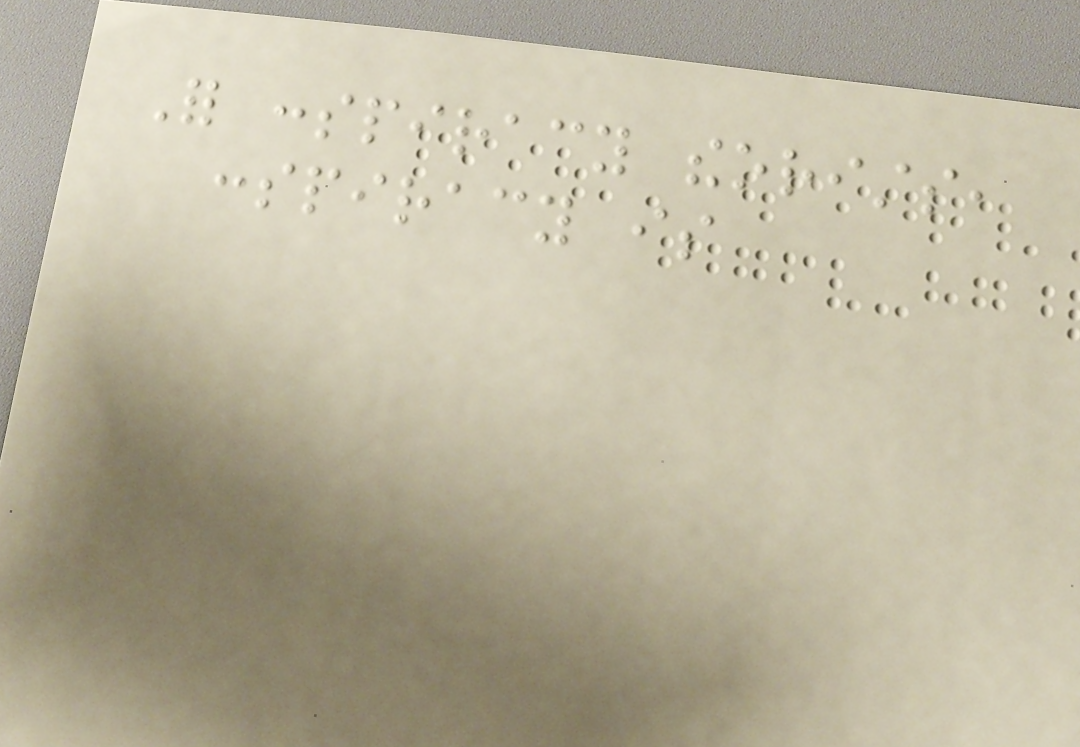For conspiracy theorists,
conspiracy is
